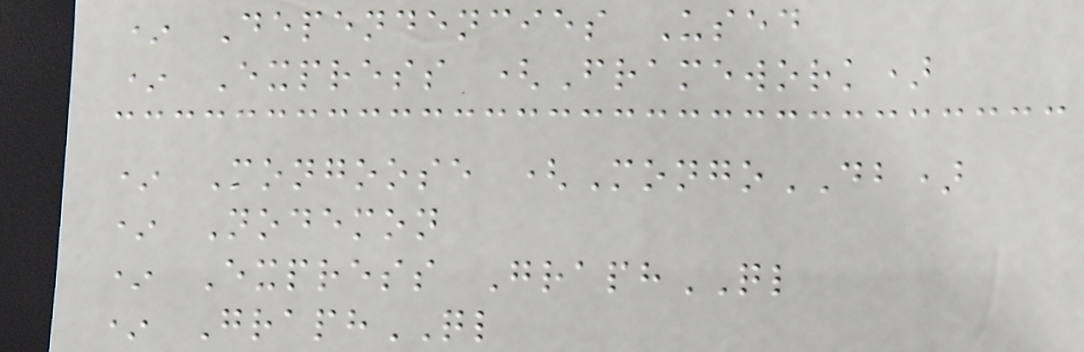* Dependencies Used
* Express (Framework)
* Mongoose (MongoDB)
* Nodemon
* Express GraphQL
* GraphQL
